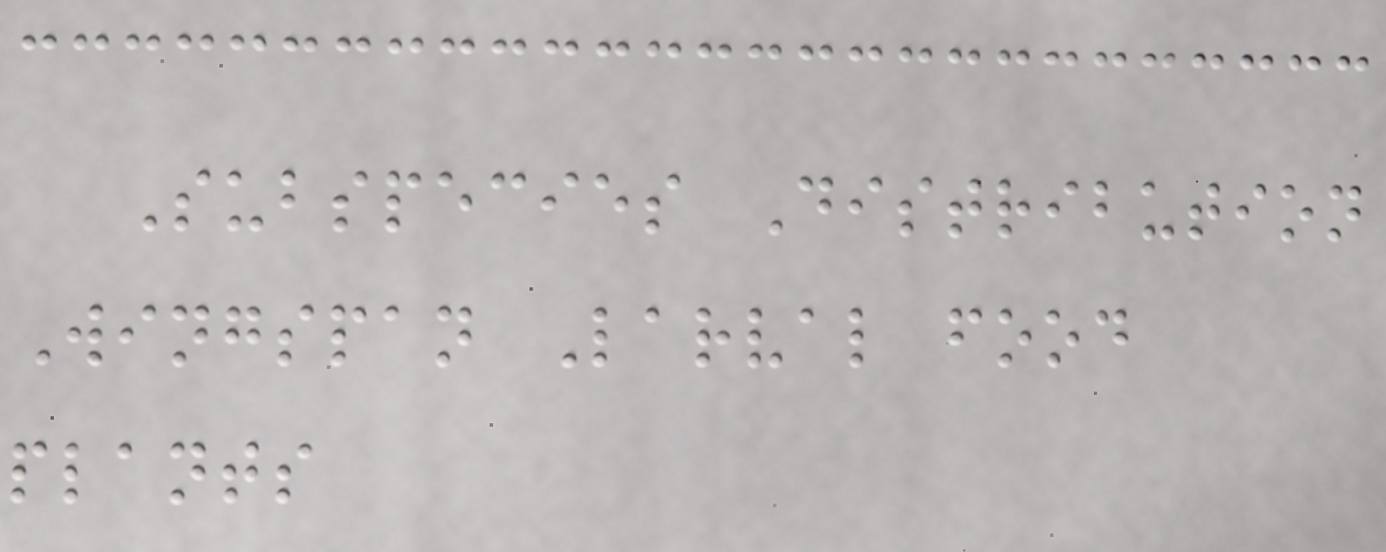Subspecies Distribution
Wingspan Larval food
plants
